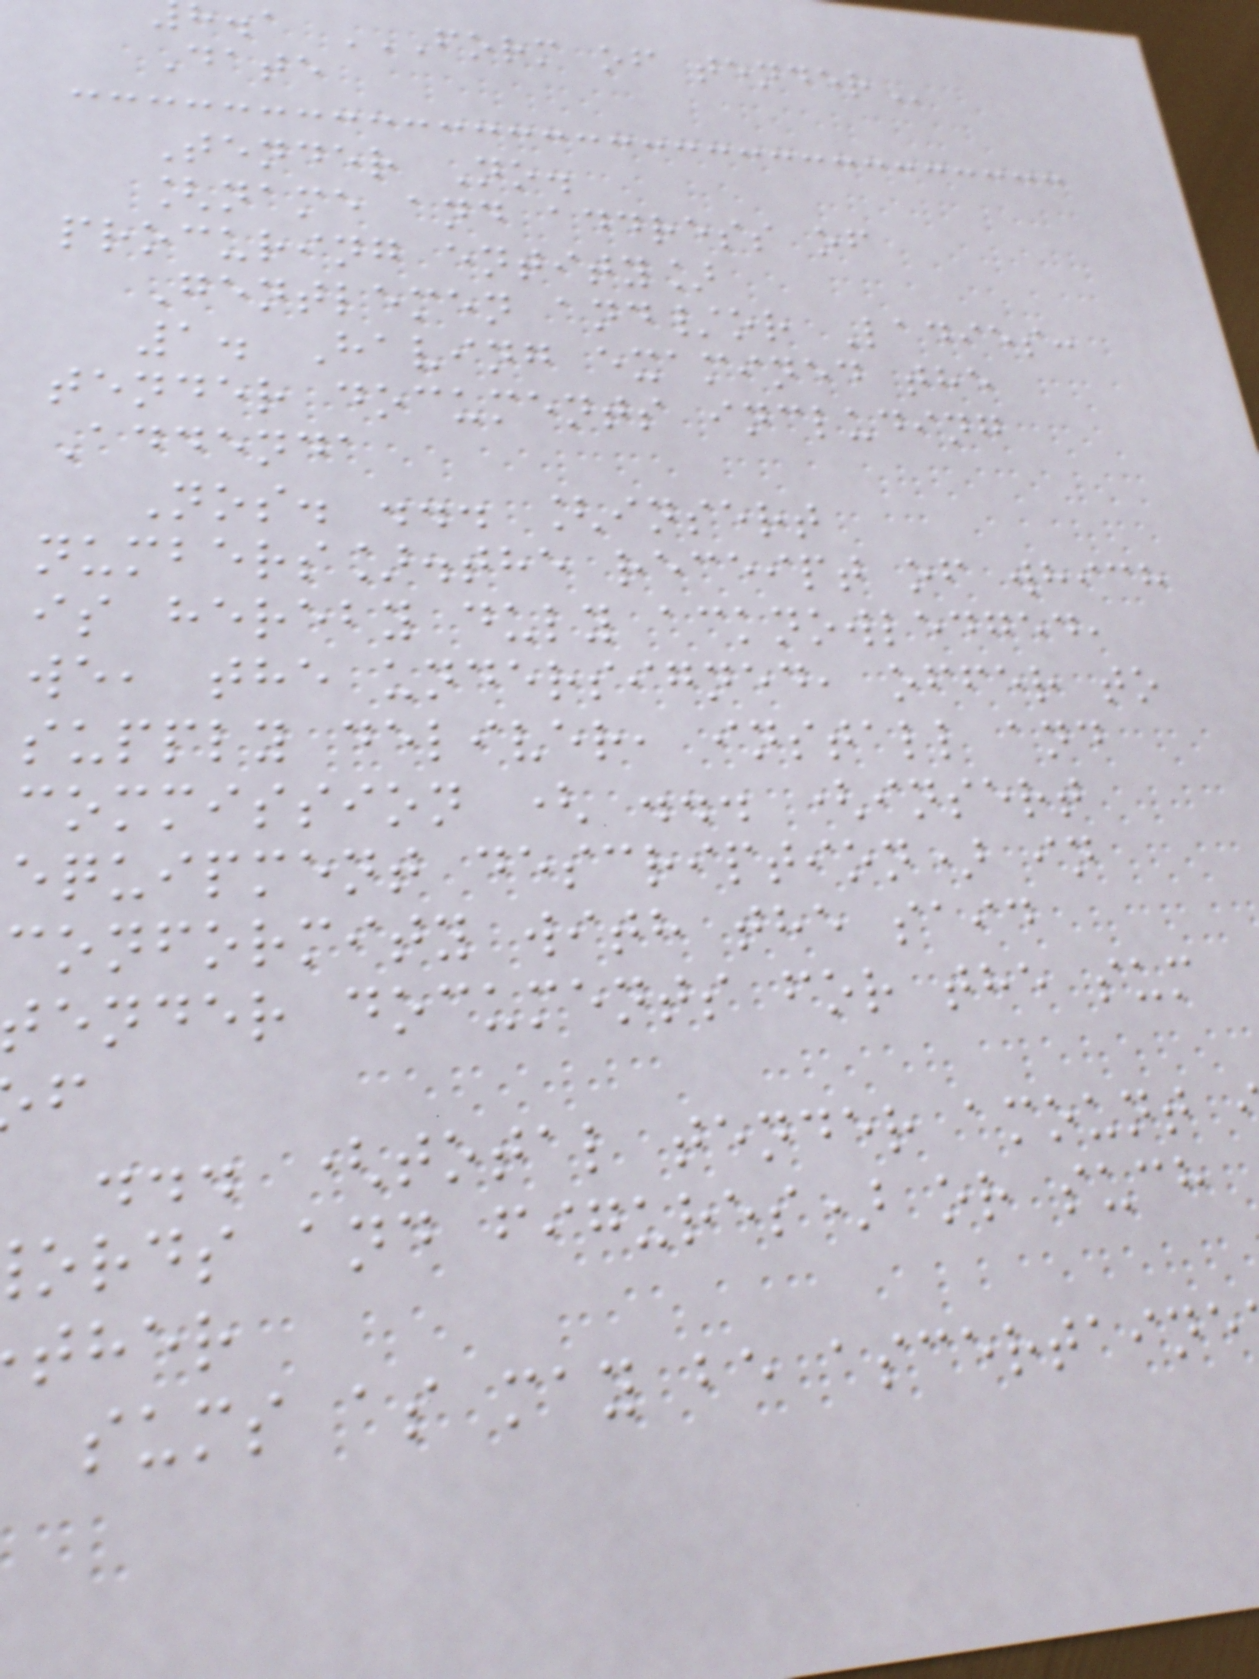.a FORM OF TENDER
Date
Tender No.
[name and address of
procuring entity]
Gentlemen and/or Ladies:
1. Having examined the
tender documents including
Addenda
Nos. ... [insert
numbers].the receipt of which
is hereby duly acknowledged,
we, the undersigned, offer to
supply deliver, install and
commission ( ... (insert
equipment description) in
conformity with the said
ender documents for the sum
... (total tender amount
ords and figures) or such
ther
sums as may be ascertaine
